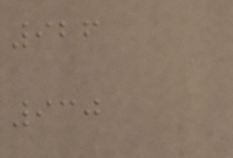926
930
